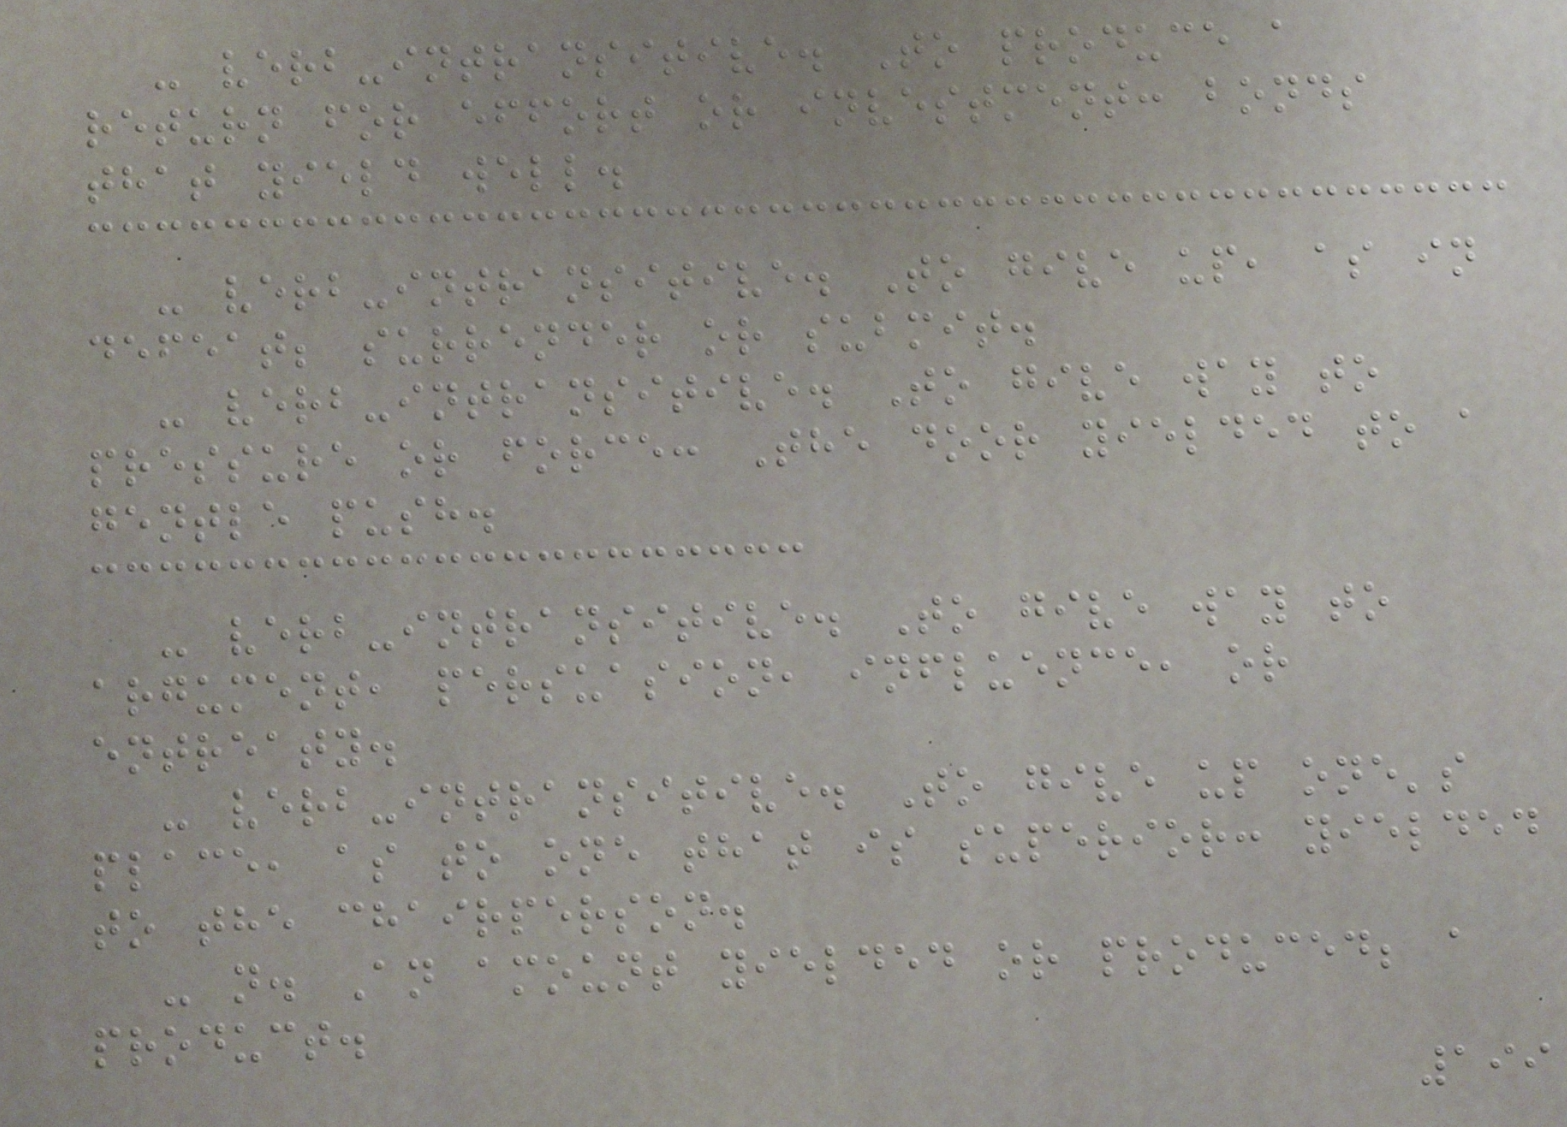- verb-intransitive. To produce a
return for effort or investment: bonds
that yield well.
- verb-intransitive. To give up, as in
defeat; surrender or submit.
- verb-intransitive. To give way to
pressure or force: The door yielded to a
gentle push.
- verb-intransitive. To give way to
argument, persuasion, influence, or
entreaty.
- verb-intransitive. To give up one's
place, as to one that is superior: yielded
to the chairperson.
- n. An amount yielded or produced; a
product.
199
